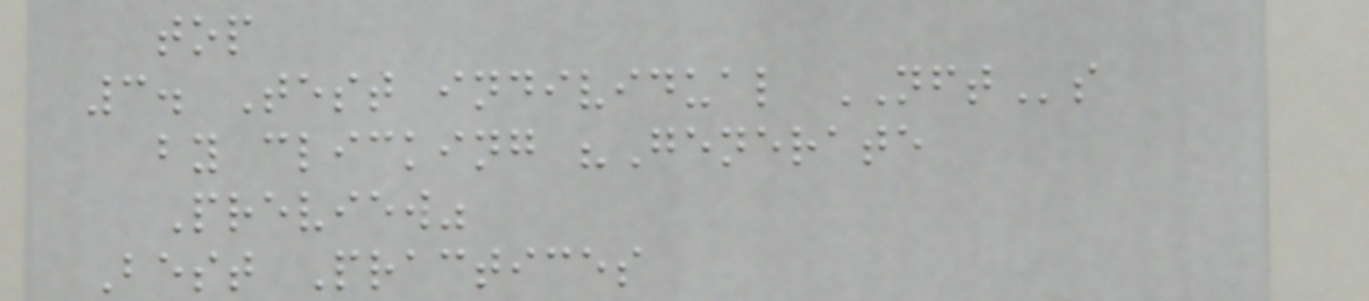top
3. Test individual NFTs
by clicking "Generate
Preview"
Best Practices
